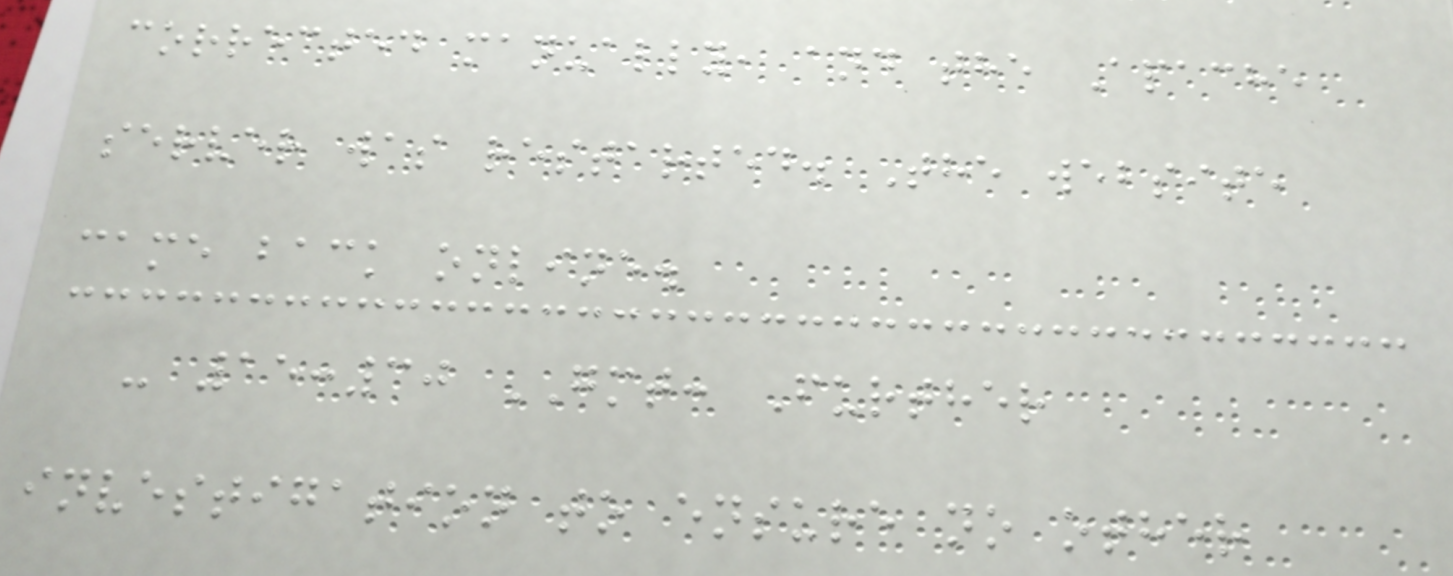corrected manually, and the Apache
server was restarted. The website
came back online.
- 15:30 GMT: Further
investigation to ensure no other
